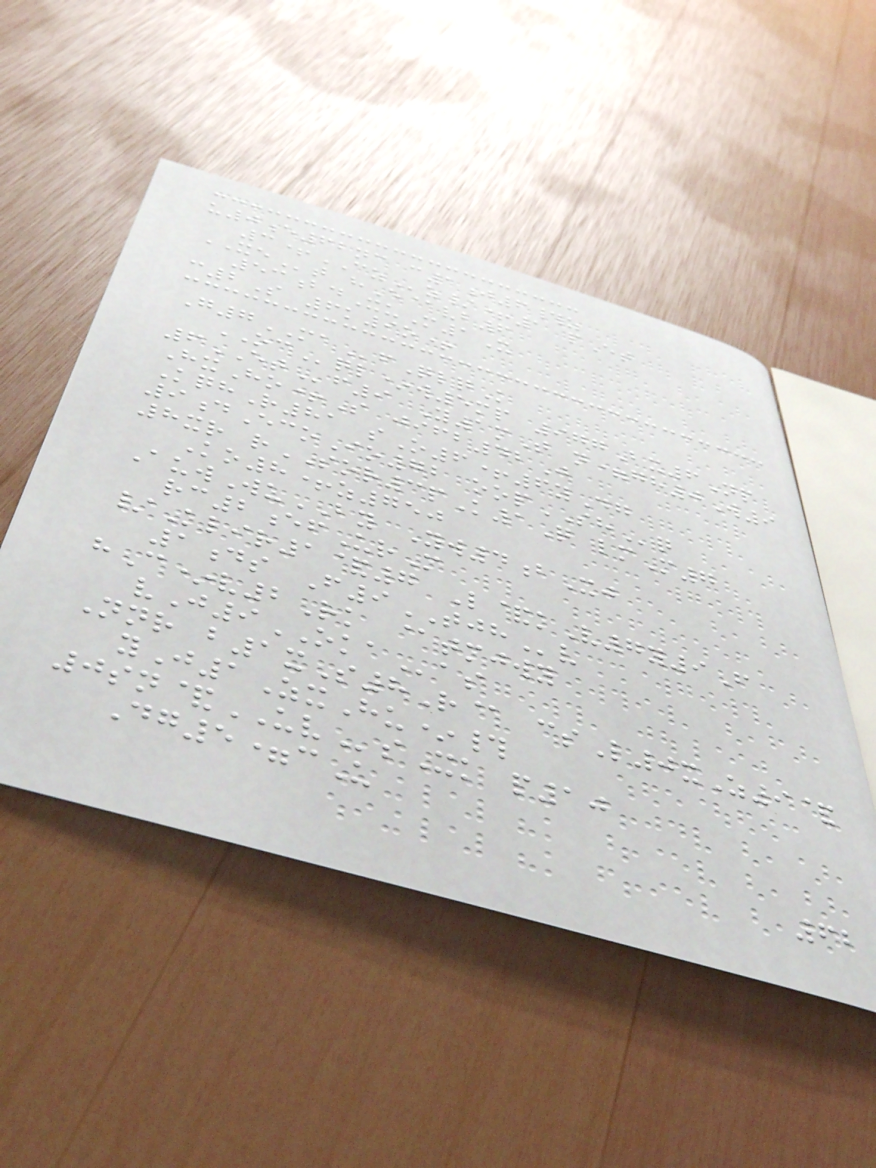u0e62nc c1j6#z
3+CZz/+1 pEt
XEt hE@vb6
53bdXuM1X
c2S 6k9o+
G7MAfQlqK
OCql*w5mp 977Bx6Np
6ETf9 Y1mT n=gh0W9
HxHo+S jifb42J
KqhR81 sO6+6yDg
9dEcoIo72 oopSHq
8xr rSOR3pK1Q lmM7
Ko8+z750
AuwWuBY Yw4bXj
rc2efUrM
/Klir1&7 L&kV7y9F
1ds F9TJHv
hC*v2Rk @tmjwy
vJ9OKAas
Nnr b1xS8R@ csL0xZ9&
yJ1ZxHu*#
0sn&UVsXk p10
Dg5=cU
62
